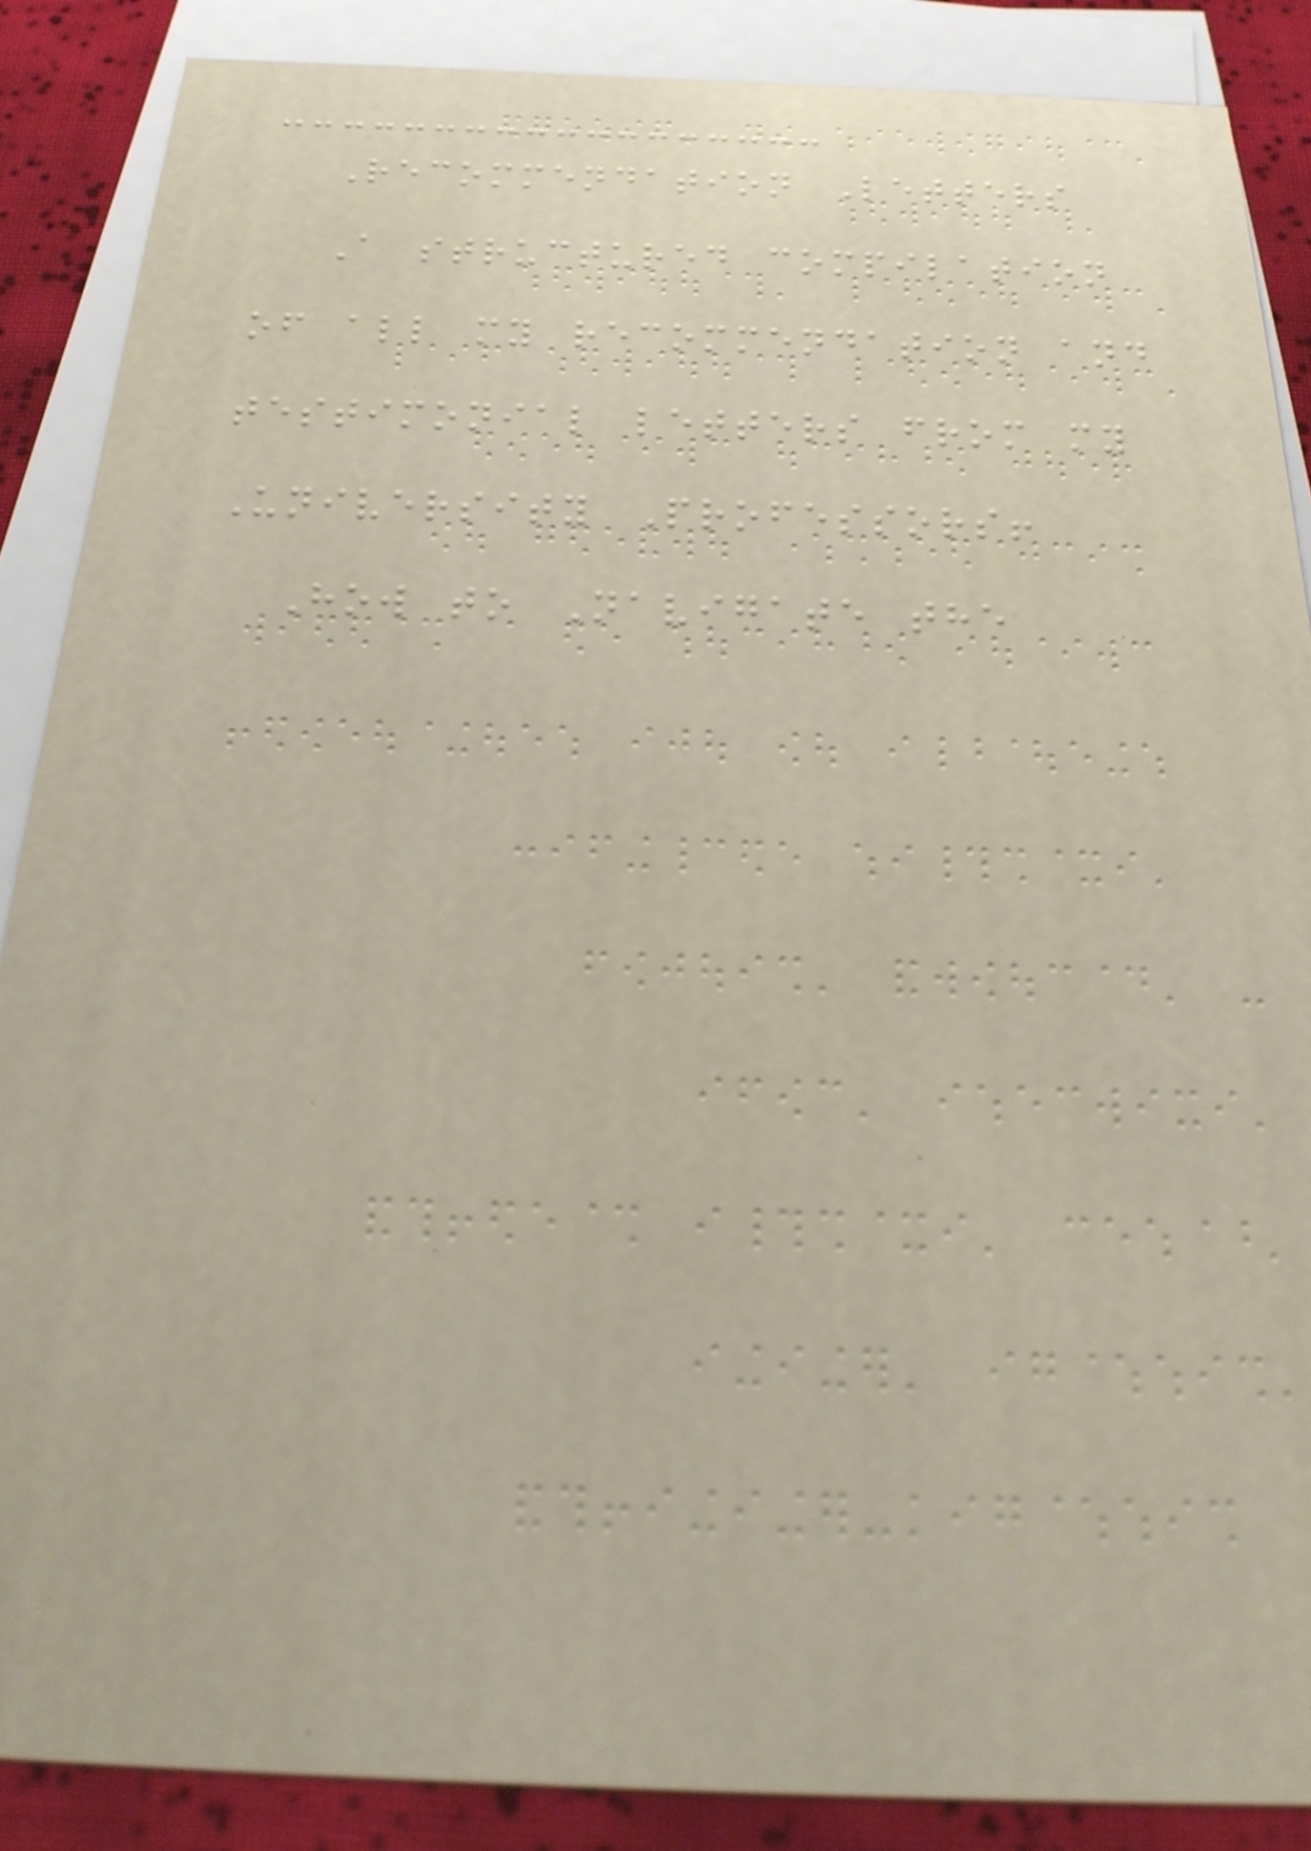Recommendation Letters
A structured compilation
of all my recommendation and
testimonial letters from my
University Professors!
How to Navigate the
